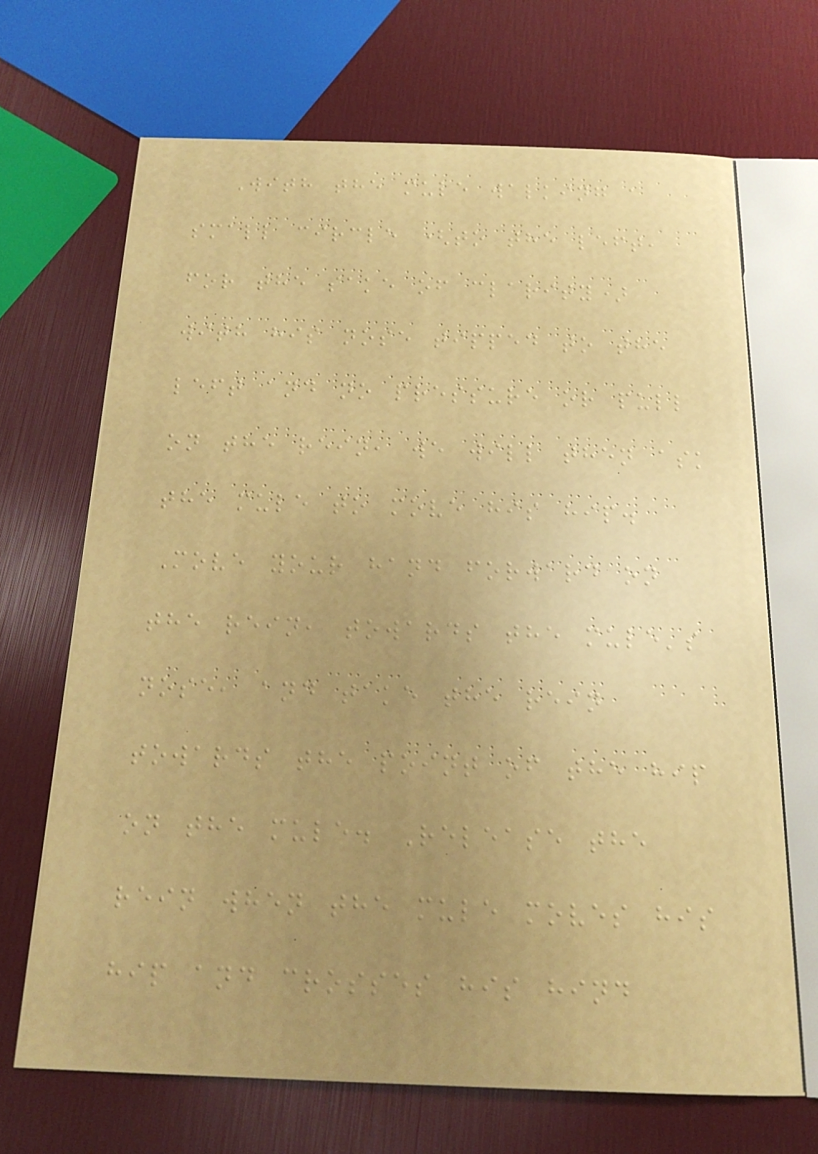With the mule walking a
small circle (to the left,
for the sake of clarity)
with his nose tipped to the
left and no pressure or pull
on the rein, we will then ask
the mule to move his hip.
Move your hand forward on
the rein, towards the mule's
nose, and take the rein
towards the point of the hip
on the mule. Release the
rein when the mule moves his
hip and crosses his hind
